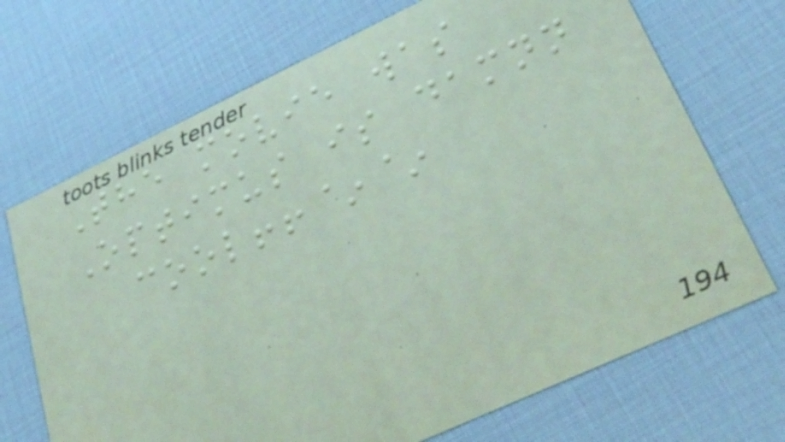The movie was
Optimus is damnn
cool!!~~
